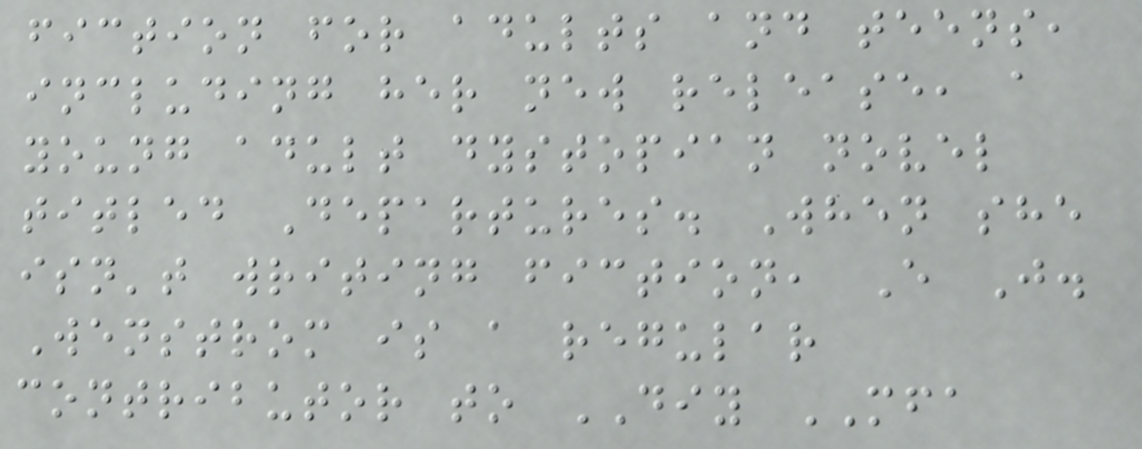fiction for adults and teens,
including her new release, a
young adult dystopian novel
titled Departures. When she
isn't writing fiction, E J.
Wenstrom is a regular
contributor to DIY MFA
